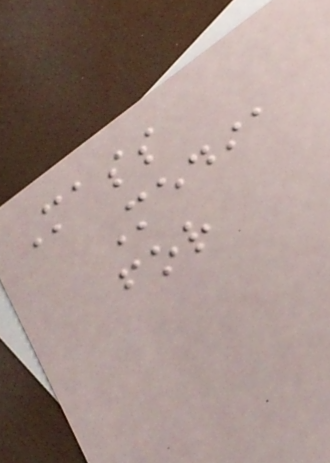Mass
Media
for
